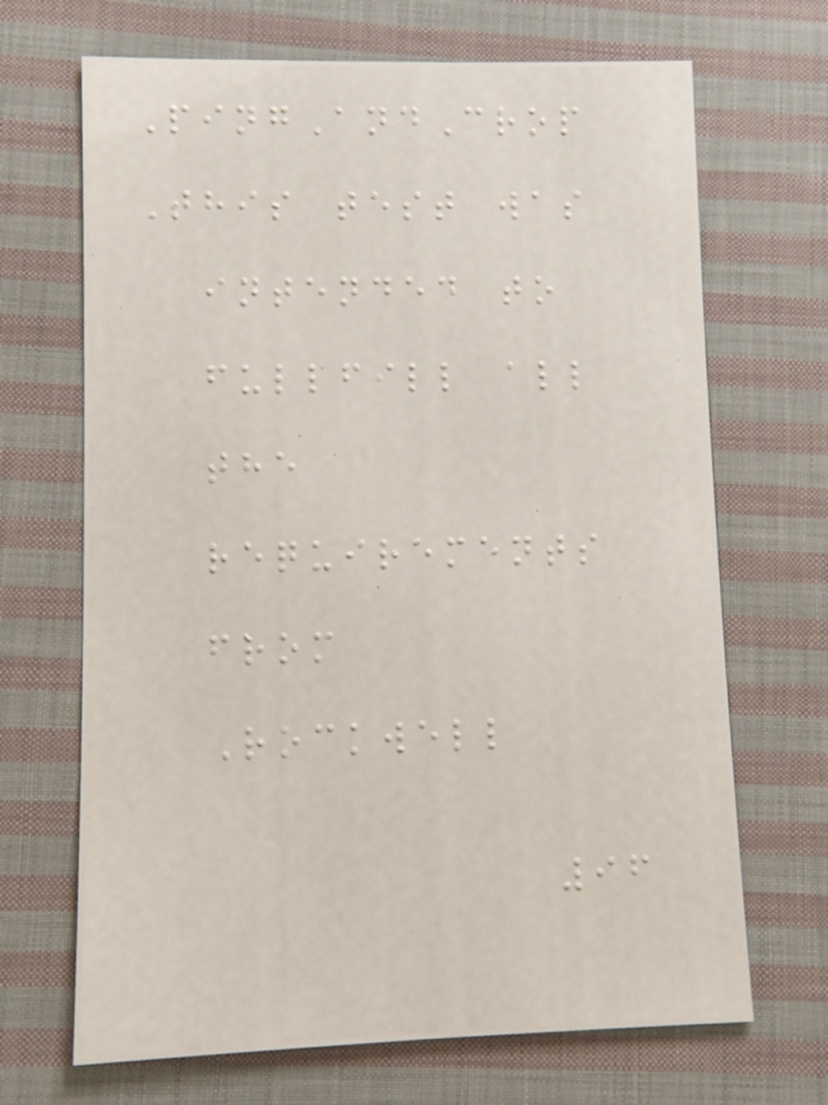PingAndCrop
This test was
intended to
fullfill all
the
requirements
from
Rockwell
96
